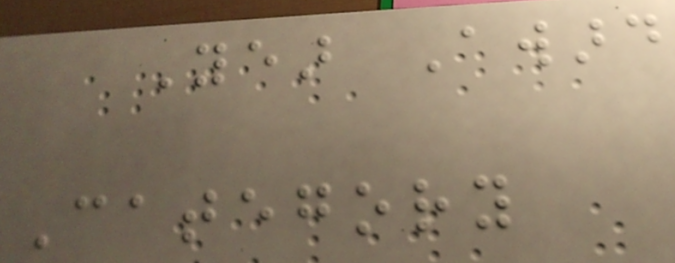Year Award
Category
